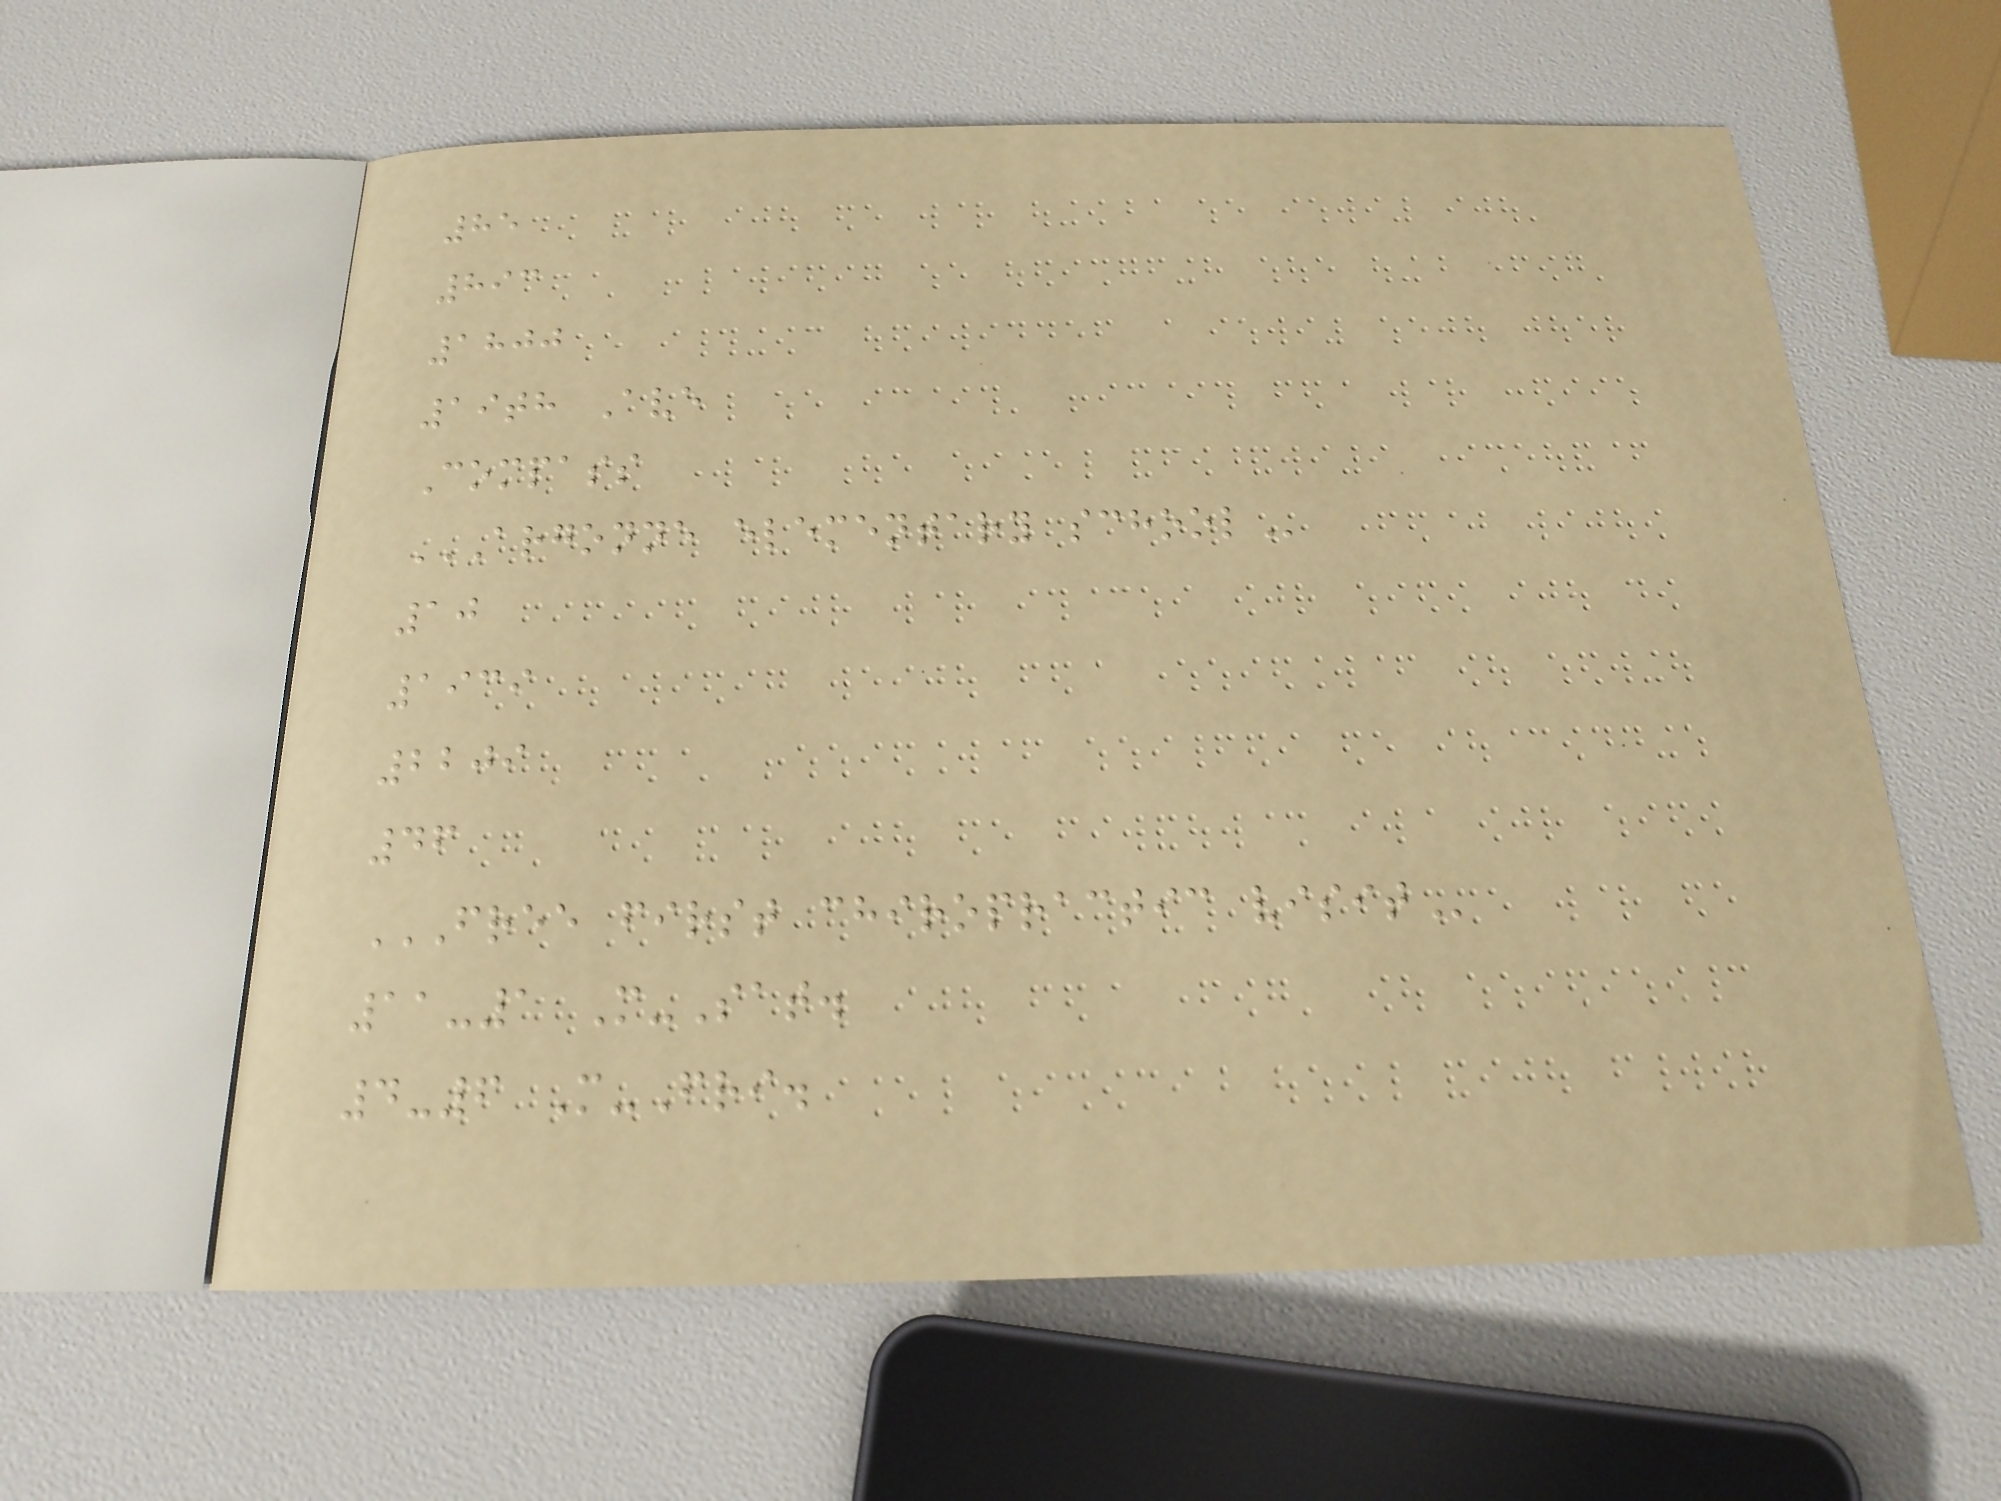85
893
1800
19th Ave
Compass
ARGONNE ELEMENTARY SCHOOL
10
1939
2209
46
FREE FIRST CHIROPRACTIC VISIT
11-1 M-Sat.
4-6 M-Fri.
